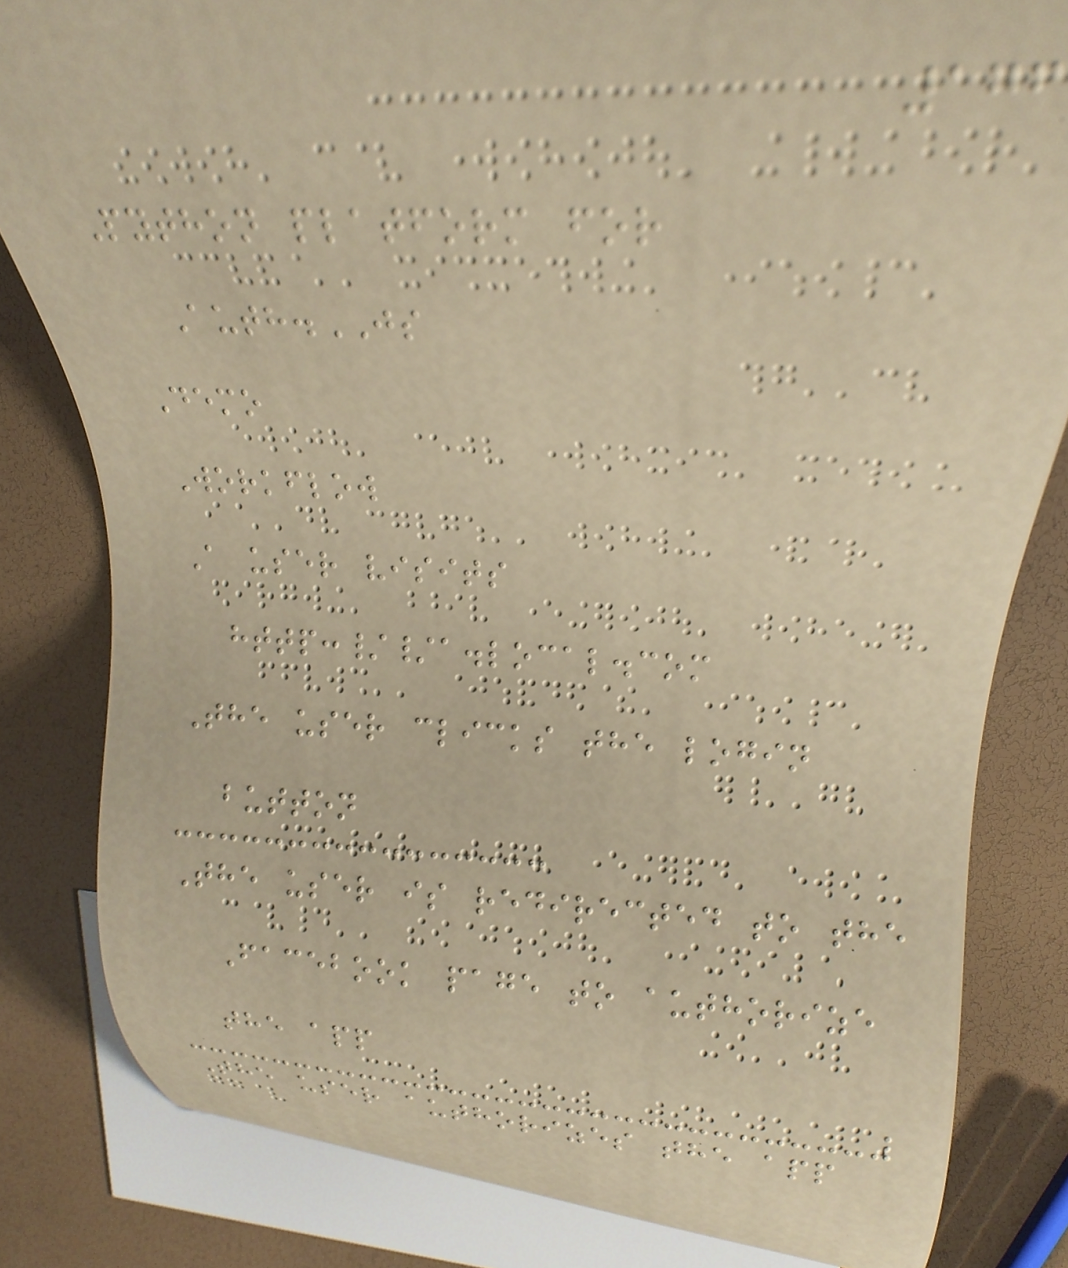176
Python platform for
Auth.JS
Demo
Workflow
A user visits
http://a.local.com
The user clicks the login
button
The user is redirected to the
Facebook page to authorize
the app
The user authorizes the app
